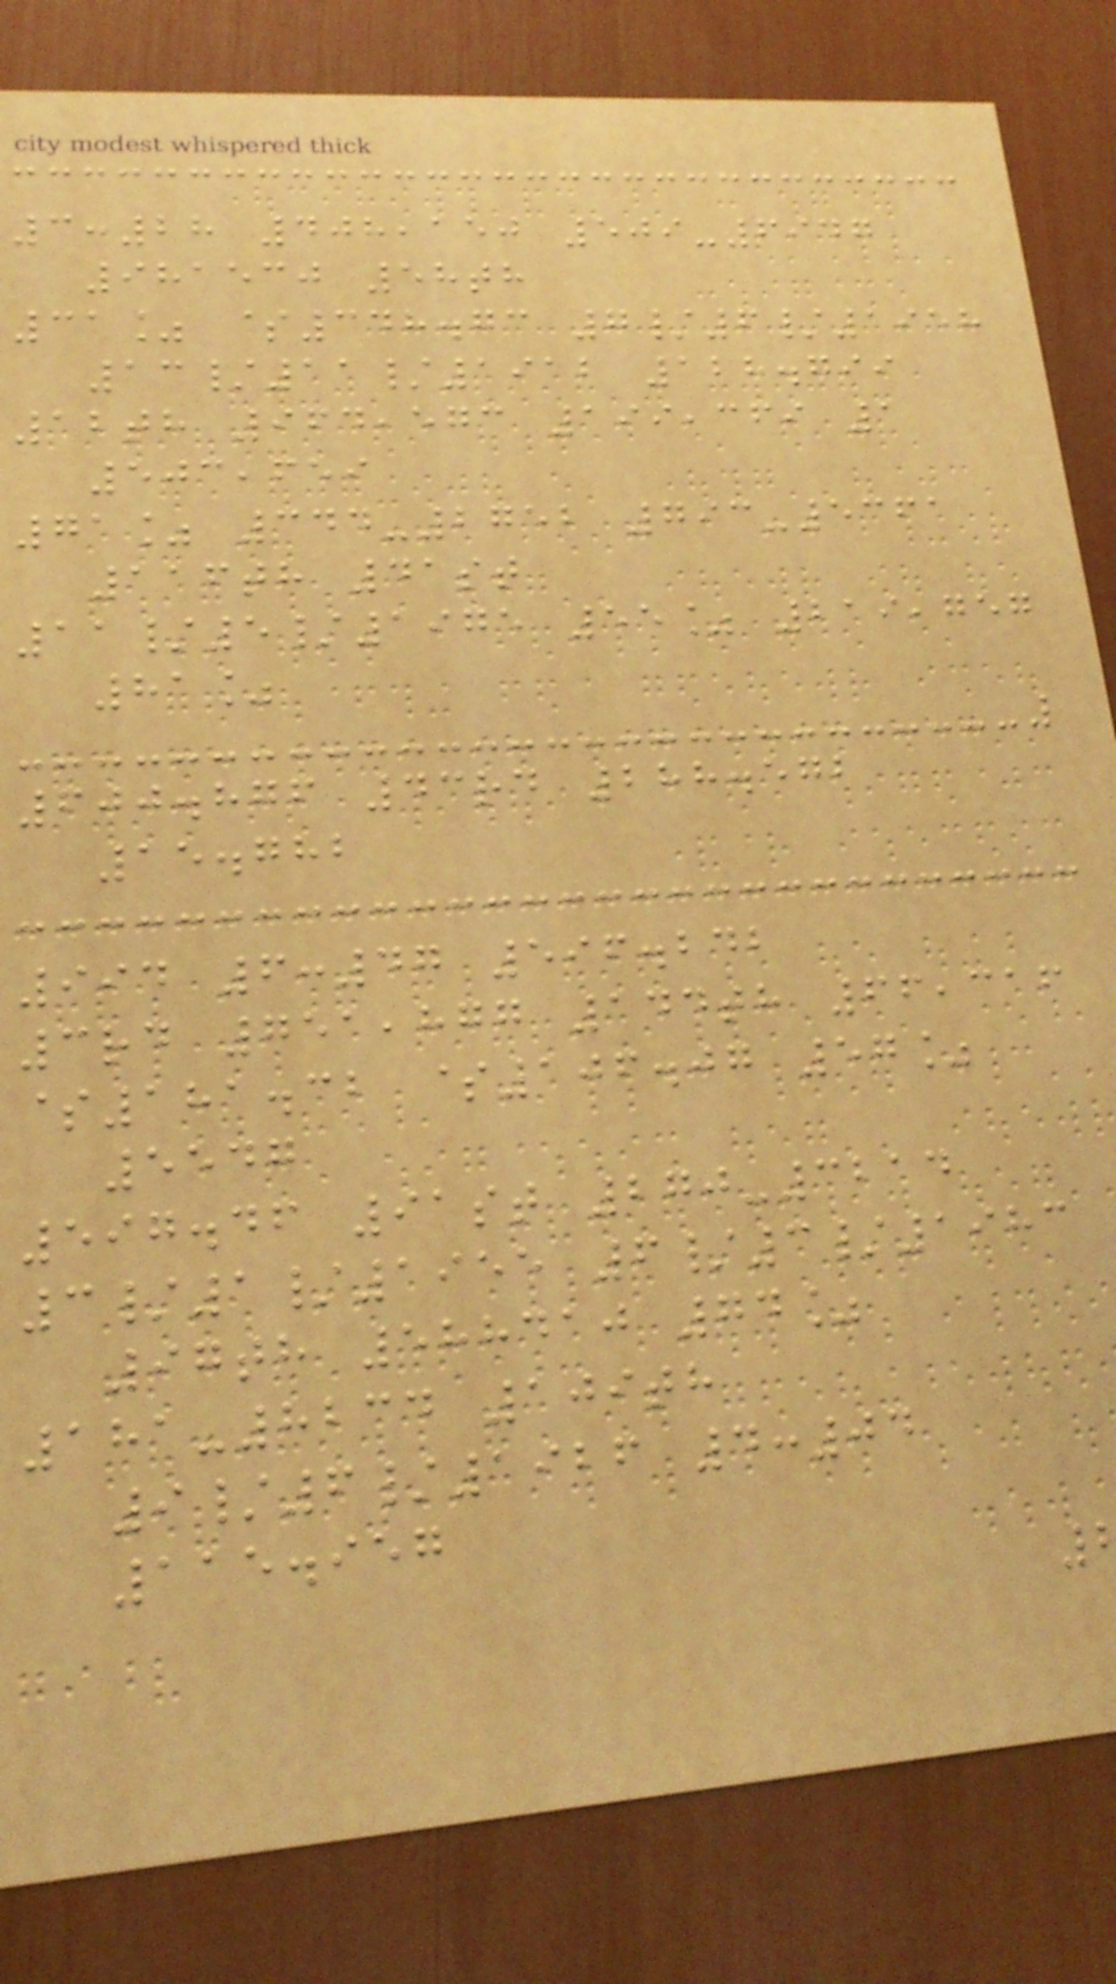3:28 408,150 509-6947
981530 58th
31% $348.73 7/6/1958
13/11/1912 128.799
12th 964,573 199,369 1
503,659
71% 344-2752 793-5361
116th 41st
11/5/1975 55% 219,757
81%
600.876 43rd 288.572
15.782
994 6:47 596.242
3rd 751,877 144th 66,316
$181.32 $106.07 57%
5547
597.46 91st 270-3214
3/1/1955 6/3/1983
97th 588410 74%
181-8234 109th
9/6/1926 4:04
115.957
